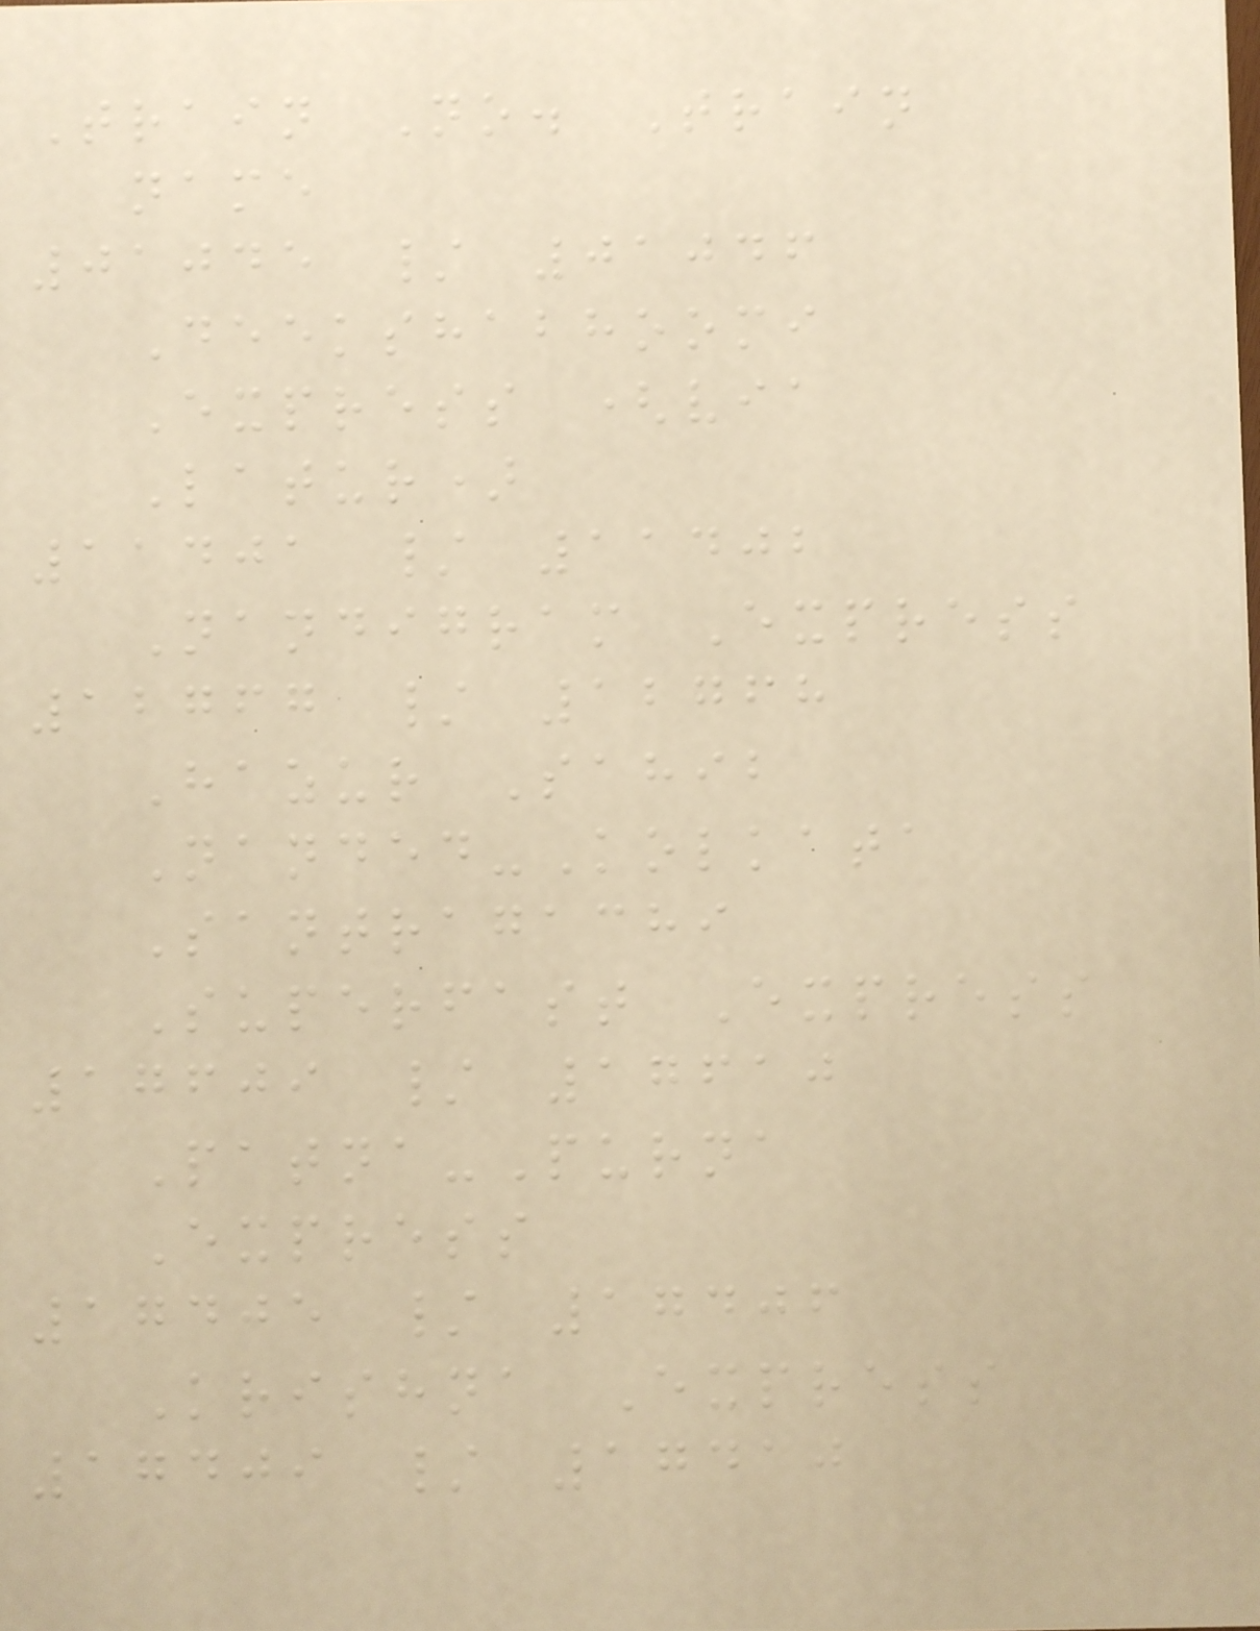Train No. Train
name
01045 / 01046
Deekshabhoomi
Express (via
Latur)
11401 / 11402
Nandigram Express
12767 / 12768
Hazur Sahib
Nanded-Kolkata
Santragachi
Superfast Express
17609 / 17610
Patna-Purna
Express
17405 / 17406
Krishna Express
17409 / 17410
